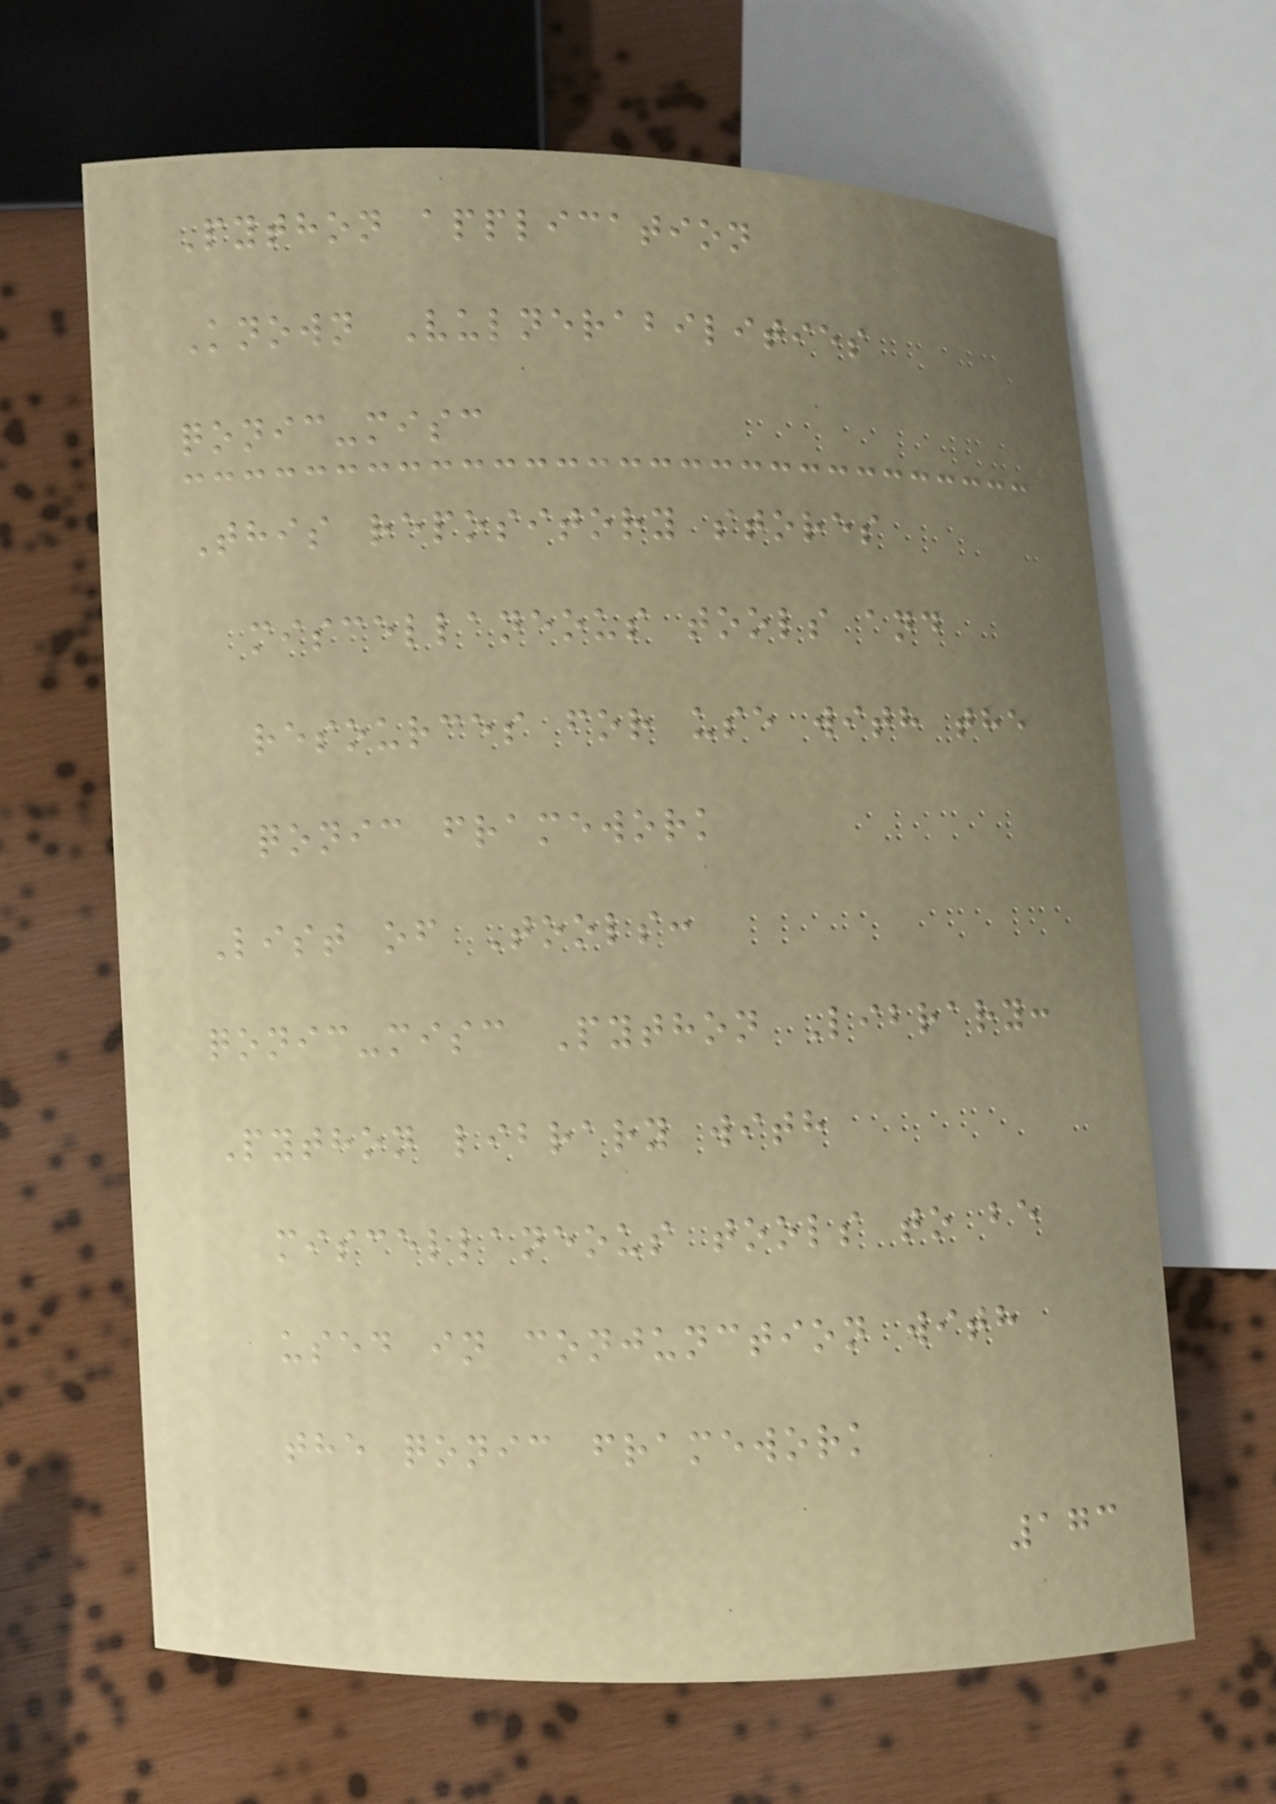Python application
Known Vulnerabilities
qonic-misc
This repository stores
miscellaneous tools and
resources for use with the
qonic framework
List of Tools:
qonic-misc Python Library:
Python library with
miscellaneous tools to be
used in conjunction with
the qonic framework
173
